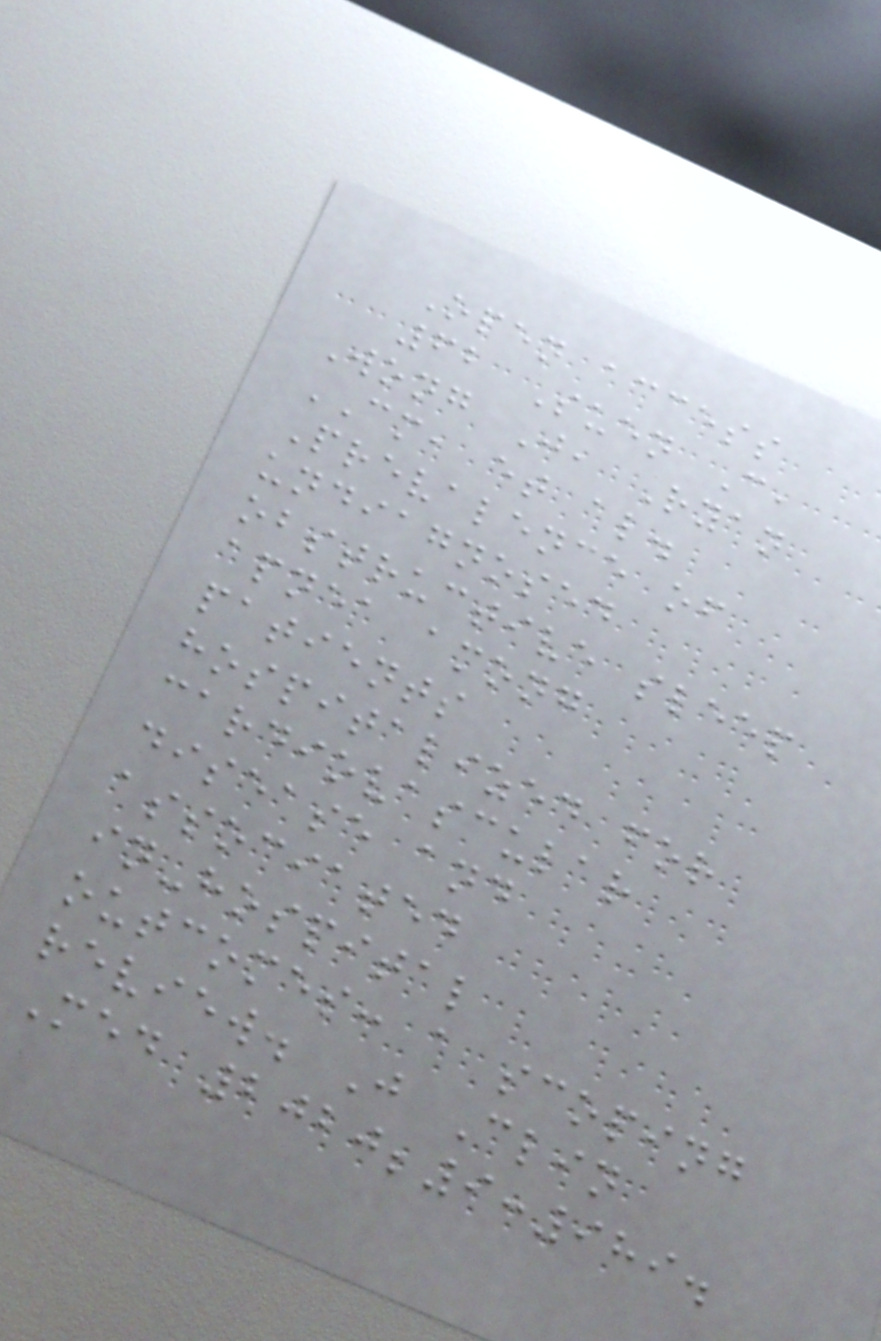Open access
62 Suen C,
Wong J, Ryan
CM, et al.
Prevalence of
undiagnosed
obstructive sleep
apnea among
patients
hospitalized for
cardiovascular
disease and
associated
in-hospital
outcomes: a scoping
review. J Clin
Med 2020;9:989.
